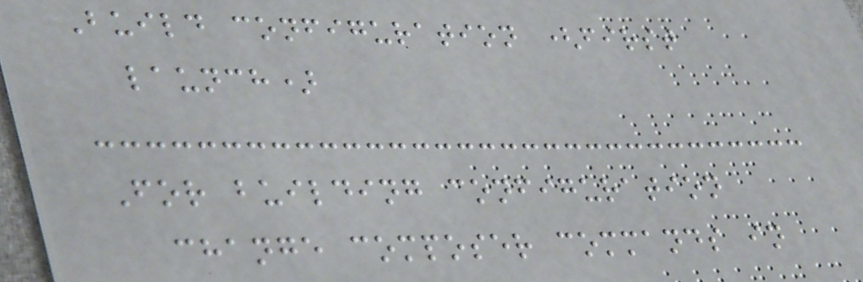Build configuration (first
launch)
For building configuration
change composer commands in
